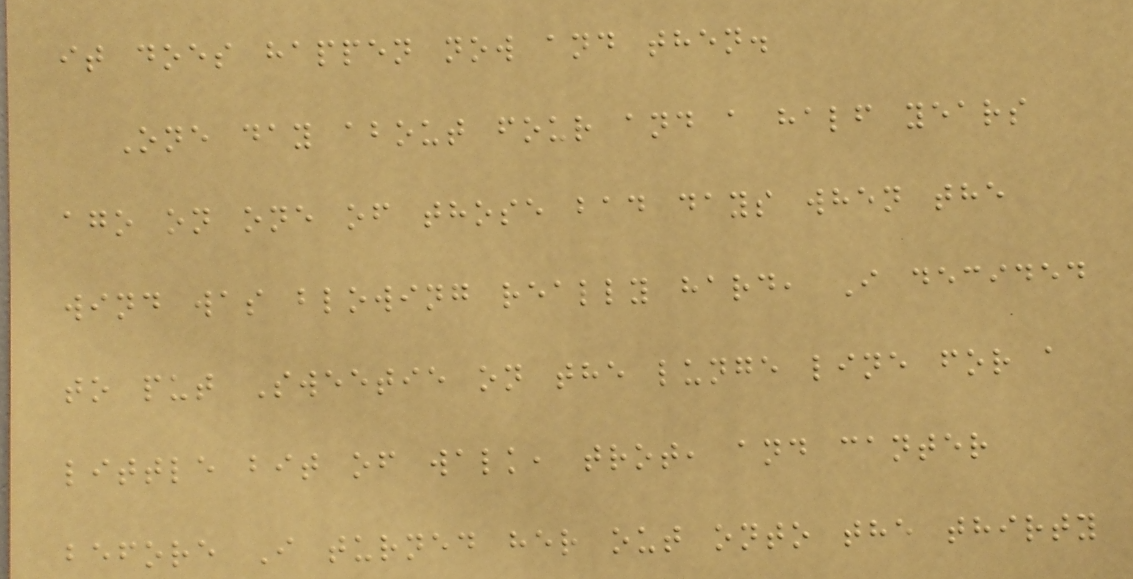it does happen now and then.
One day about four and a half years
ago on one of those bad days when the
wind was blowing really hard, I decided
to put Sweetie on the lunge line for a
little bit of walk, trot, and canter
before I turned her out onto the thirty
